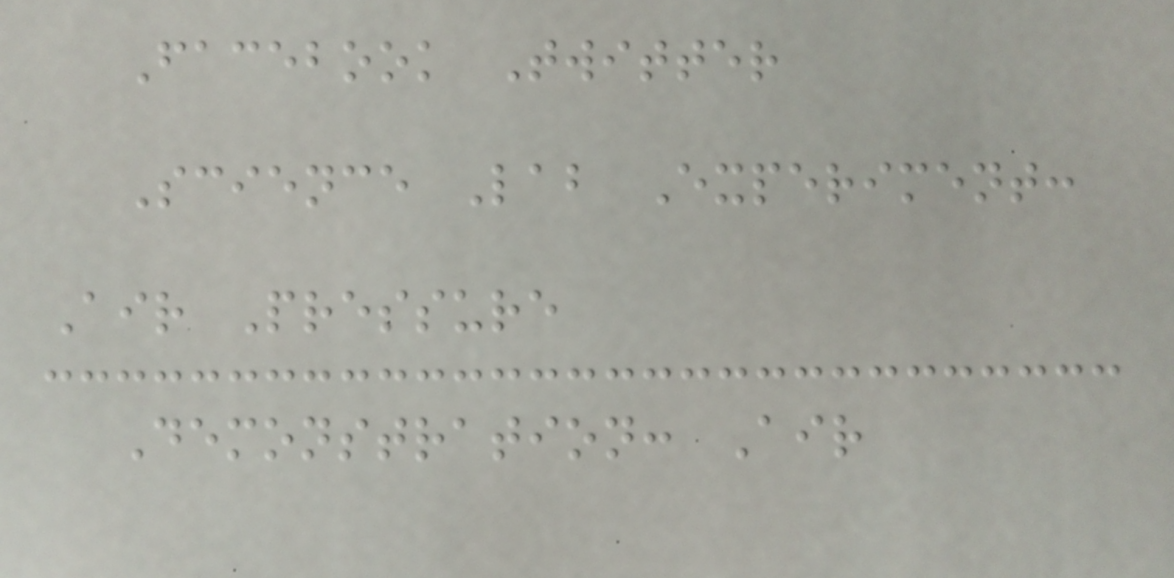Facebook Twitter
Science Lab Experiment:
Air Pressure
Demonstration: Air
